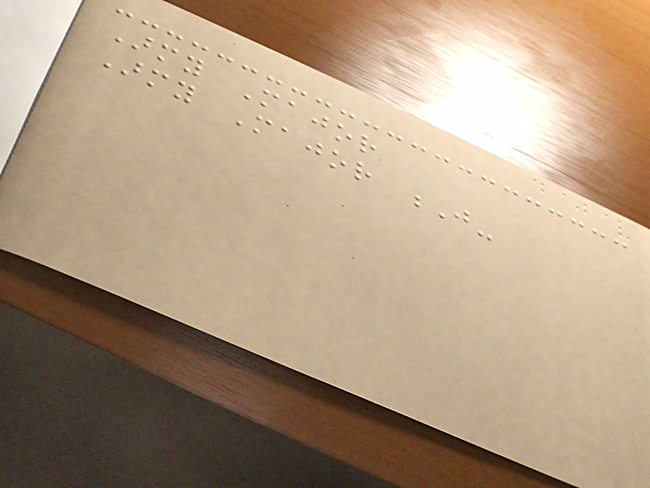Army Major
Army Major J-
